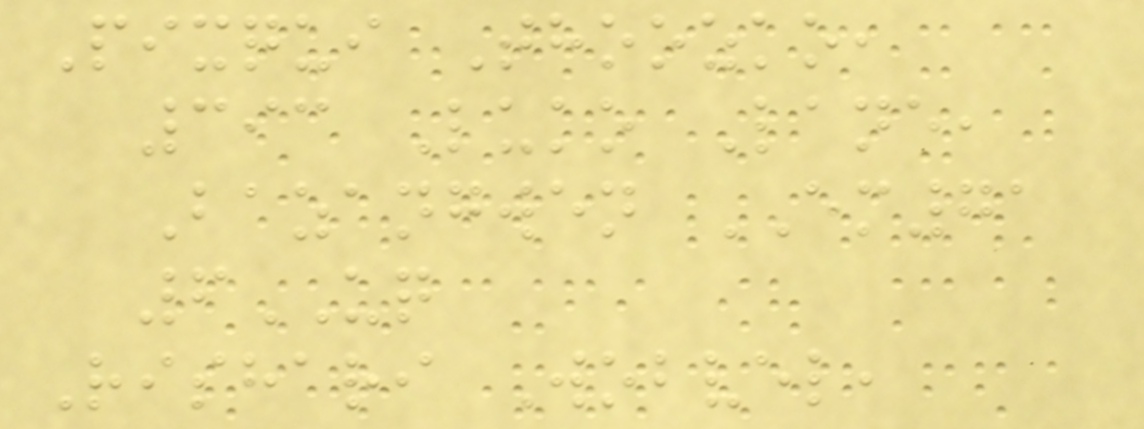Pixqui Thoozko,
393 Luko Lane,
Bazangwen EM71
6UQ
Rishari Wobvel,
